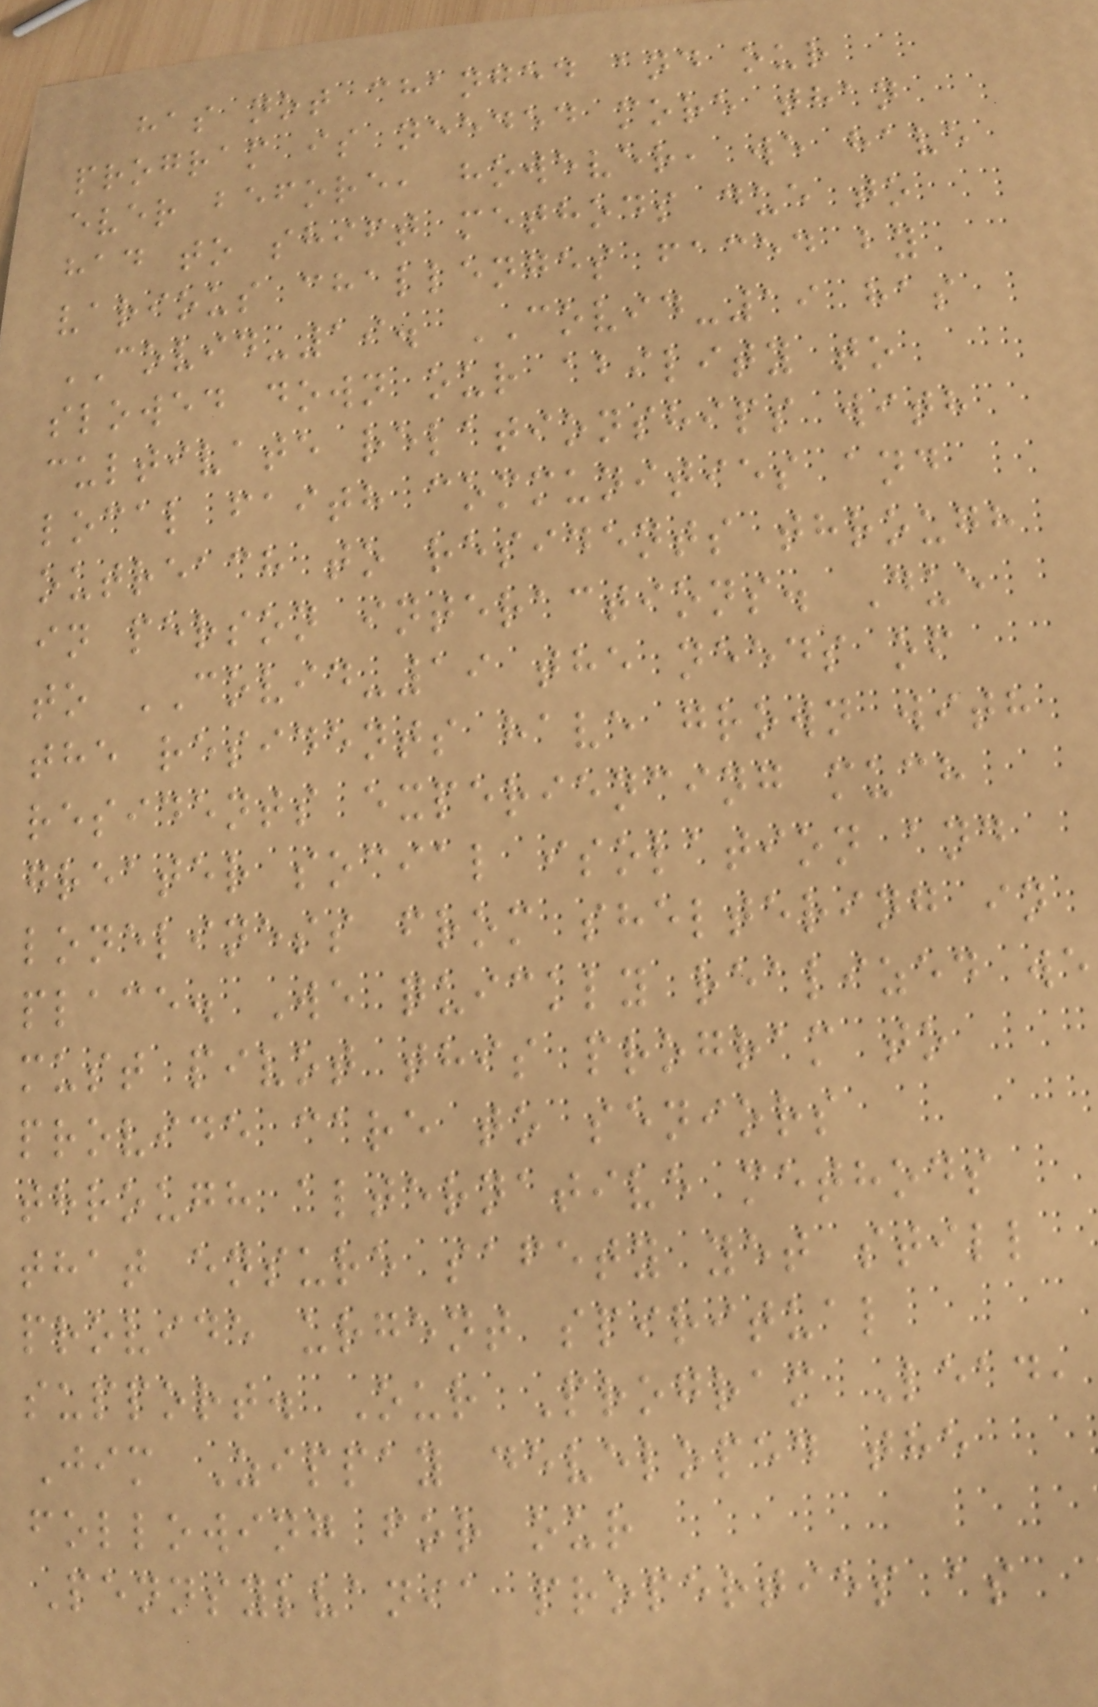has not changed and our
program is needed more than
ever before, however, we have
had to shift methods due to
various challenges faced by
COVID-19. COVID-19 has
slowed down our ability to
cultivate relationships with
local faith communities and
outreach to residents through
in person interactions. Due
to COVID-19 the needs of
the residents have grown with
residents experiencing much
greater social isolation and
loneliness from sheltering in
place. We quickly realized we
must pivot this program to
provide care to seniors
through alternative methods
that ensure safety yet still
provide urgent spiritual
support. Our Program Lead,
Jim Zippay developed the
following for our
Pennsylvania properties as
